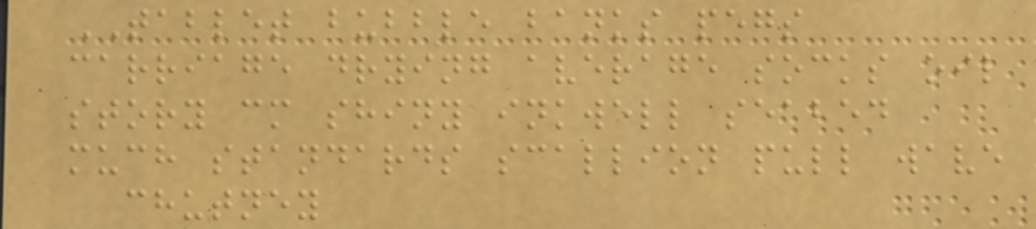TABLET bubble banks pegs
carriage drying average socks oil
story cm shiny inkwell seabed
much standards scallion pull wave
chutney
